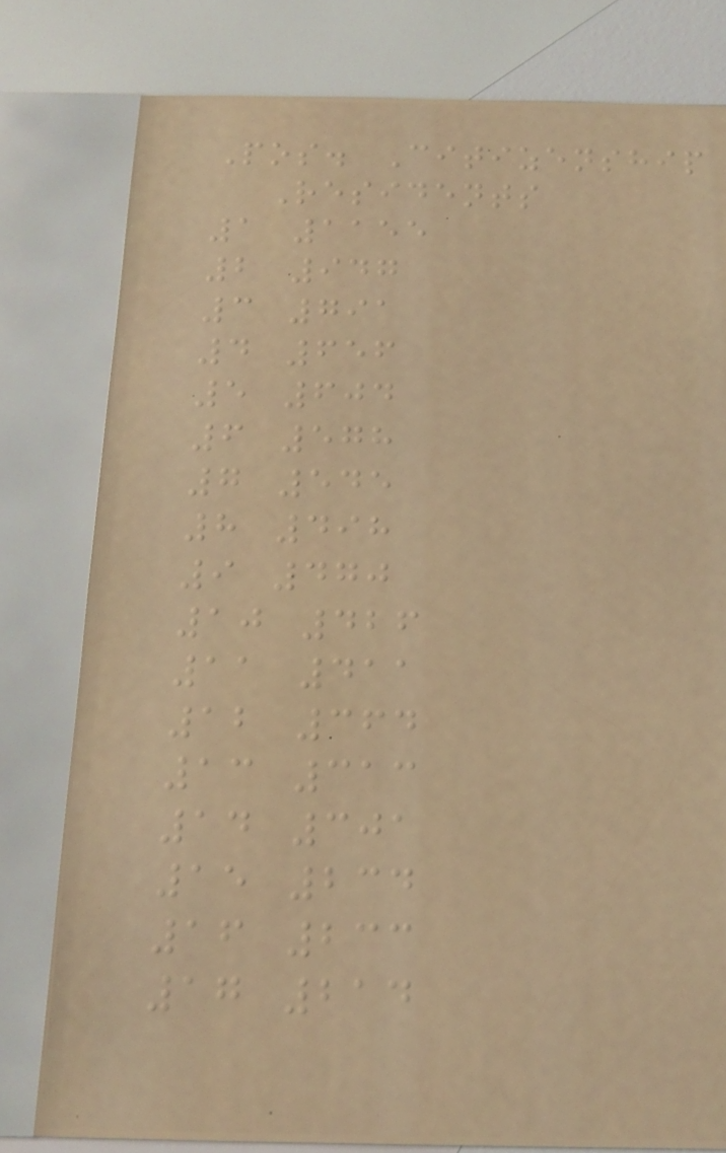Pos. Citizenship
Residents
1 1155
2 947
3 791
4 656
5 604
6 578
7 545
8 498
9 470
10 426
11 411
12 364
13 313
14 301
15 234
16 233
17 214
